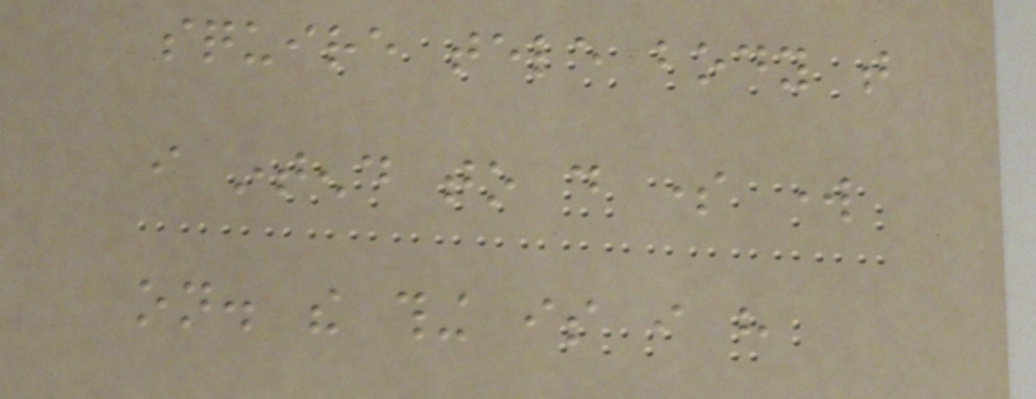squire tele body that
i intend to do some work
on. the thing is i have
